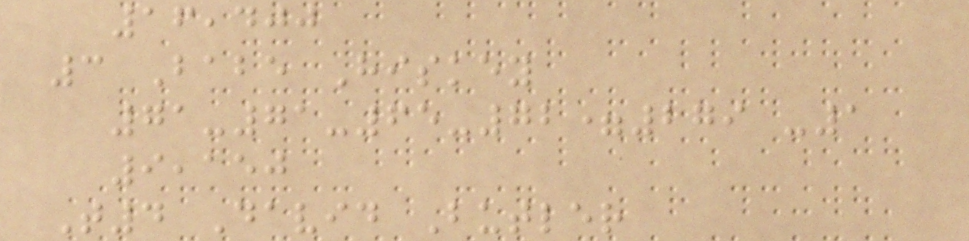16,400
3 Babe Hiskey
71-71-65-72=279 -1
9,150
T4 David Butler
